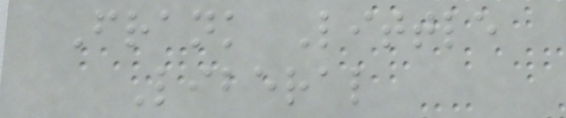Frank Little
Liberal
